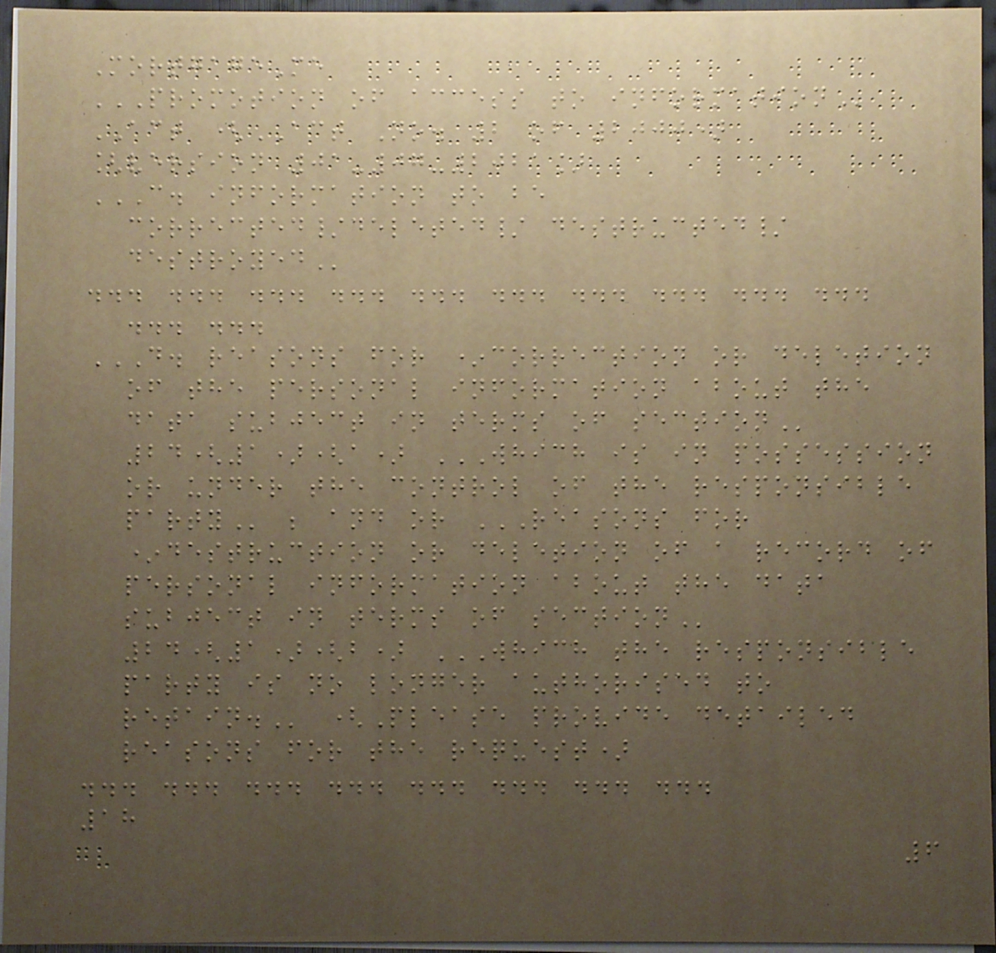MortgageMe
PROMOTION OF ACCESS TO INFORMATION
ACT (ACT No. 2 of 2000)
[version 01-07-2021]
C. INFORMATION TO BE
CORRECTED/DELETED/ DESTRUCTED/
DESTROYED
... ... ... ... ... ... ... ... ... ...
... ...
D. REASONS FOR *CORRECTION OR DELETION
OF THE PERSONAL INFORMATION ABOUT THE
DATA SUBJECT IN TERMS OF SECTION
24(1)(a) WHICH IS IN POSSESSION
OR UNDER THE CONTROL OF THE RESPONSIBLE
PARTY ; and or REASONS FOR
*DESTRUCTION OR DELETION OF A RECORD OF
PERSONAL INFORMATION ABOUT THE DATA
SUBJECT IN TERMS OF SECTION
24(1)(b) WHICH THE RESPONSIBLE
PARTY IS NO LONGER AUTHORISED TO
RETAIN. (Please provide detailed
reasons for the request)
... ... ... ... ... ... ... ...
18
6
